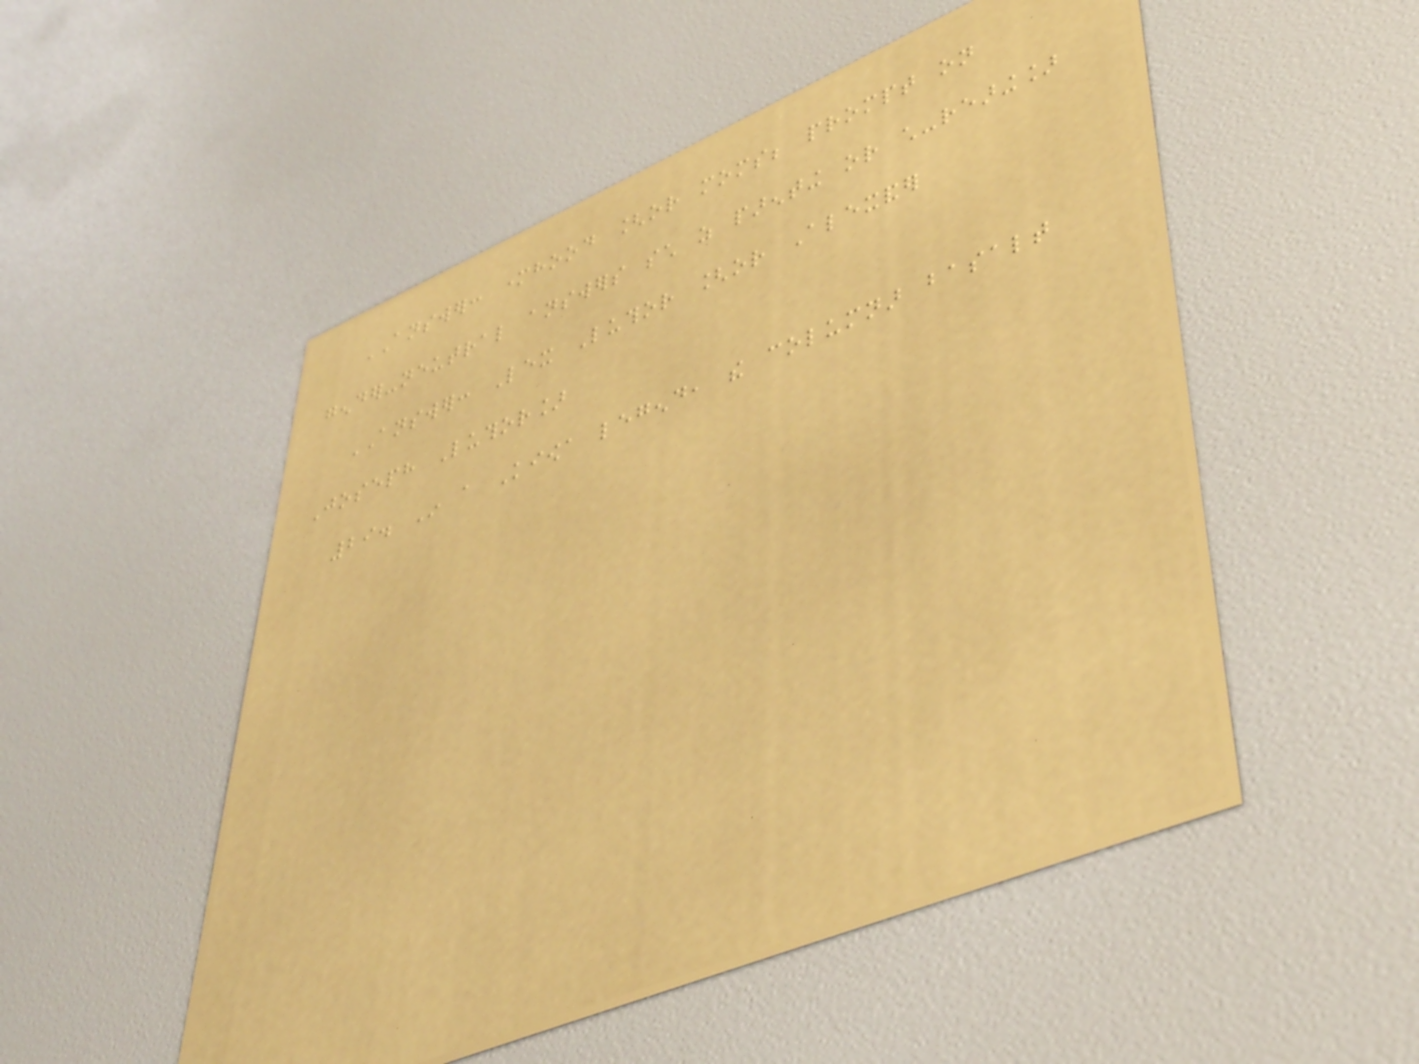ANSWER: motherhood [or moms; prompt on
gender-neutral answers such as parenting or child-rearing]
ANSWER: Lex Luthor [or Alexander
Joseph Luthor]
29. In a Kiowa legend, the columnar basalt
